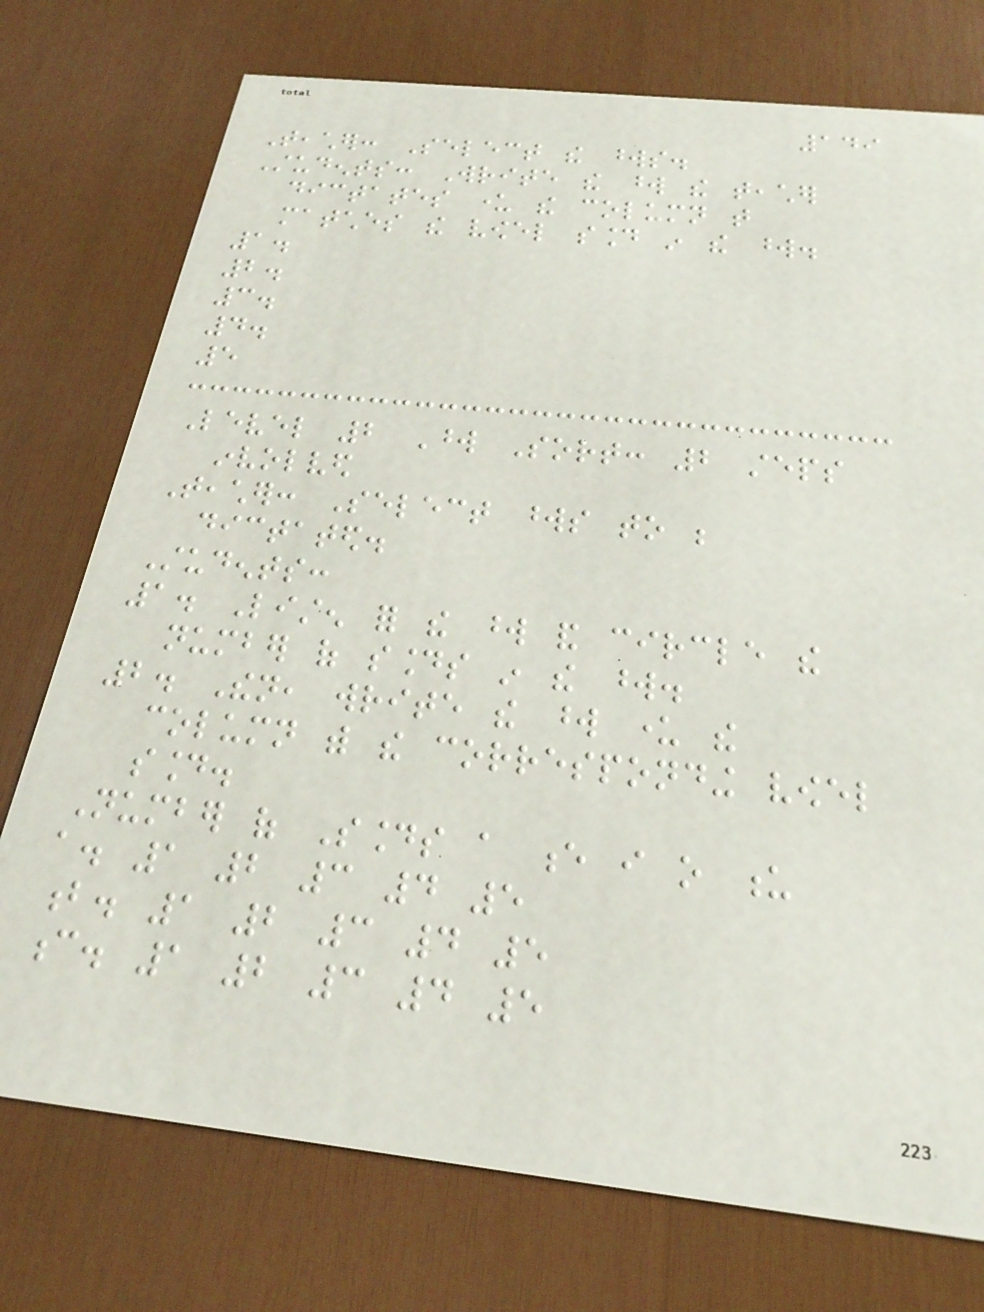149
Teacher: Select the words.
Students: Write the word the teacher
dictates under the column that
matches the vowel sound in the word.
1.
2.
3.
4.
5
Level 2 Word Sort: 2 steps
involved
Teacher: Select words to be
dictated.
Students:
1. Listen for the word and circle the
number of sounds in the word.
2. Then, write the word under the
column with the corresponding vowel
sound.
Number of Sounds a e i o u
a. 1 2 3 4 5
b. 1 2 3 4 5
c. 1 2 3 4 5
